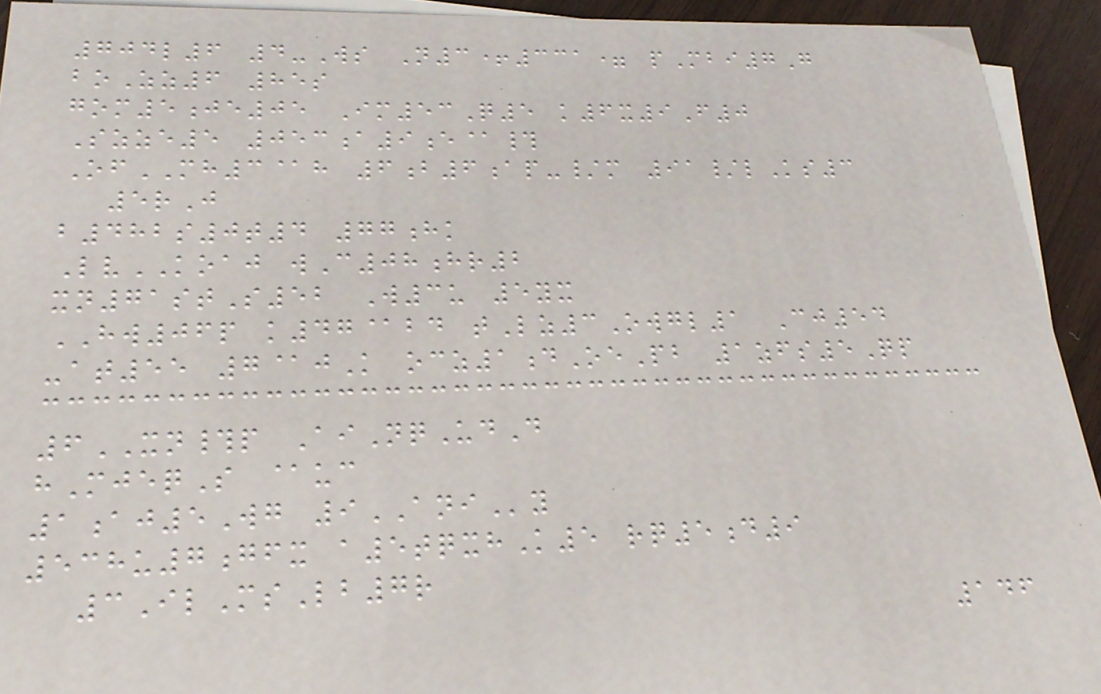704l6 4-Ws N3+331= pMbi7G
boZz6 85s
gom5je05 Im53Q5 k6x9F0
Szze5 053a9e@#
OfMH3@h 6b6ap-/m 91/lKs3
5rJ
b482s0t4 77hk
LvKOAJ wC08hr2
xn71stS52 W3u 5yx
HW06p k47@bd tLz3Owgl1 Cj54
-at55 7@jK ocz1dOePb 1zfs5Qp
6XN#p AiNqUdD
hMjeqS @uc
1aj5Wg 9ANIy
538u7gfx a5tqxhK5 rq5d9
3IlMsLb7r
146
